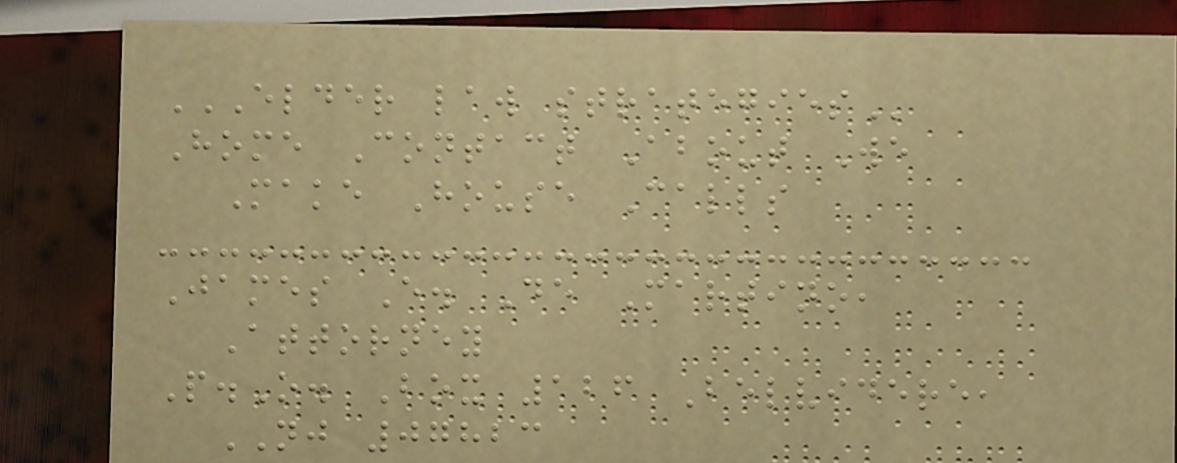ELDER LAW STRATEGIES
Home Contact About We
Make House Calls
James E. De Martino,
Attorney
P.O. Box 126 Belvidere,
NJ 07823
